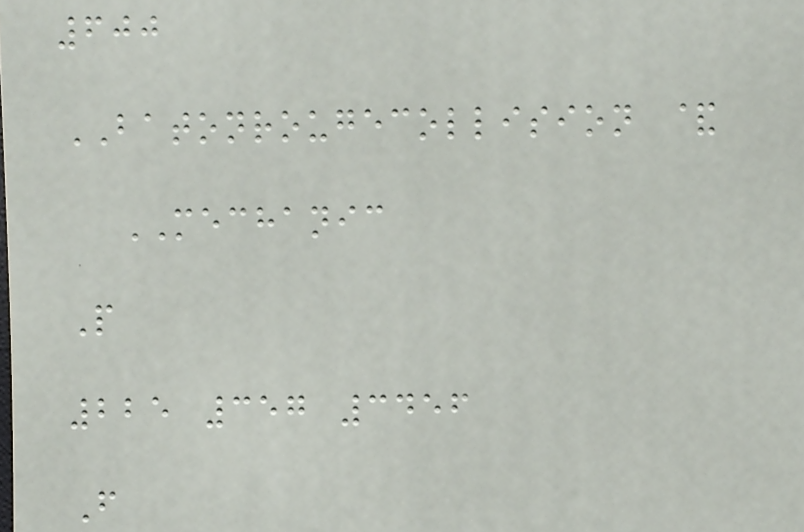600
BATONROUGECOLLISION &
MECHANIC
P
225 357 3456
F
